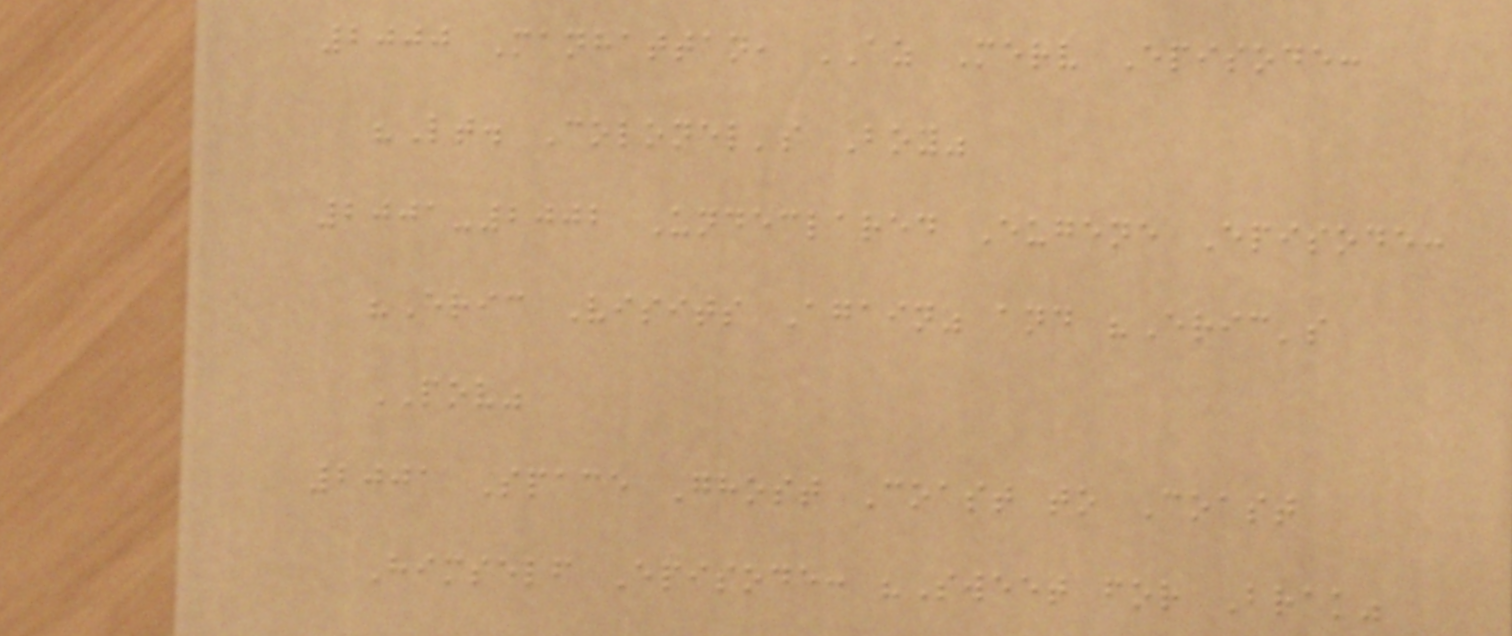2000 Manhattan, AZ Merv Episode:
"Lt. Colonel's Boy"
2001-2002 Undeclared Eugene Episode:
"Eric Visits Again" and "Eric's
POV"
2001 Space Ghost Coast to Coast
Himself Episode: "Sweet for Brak"
